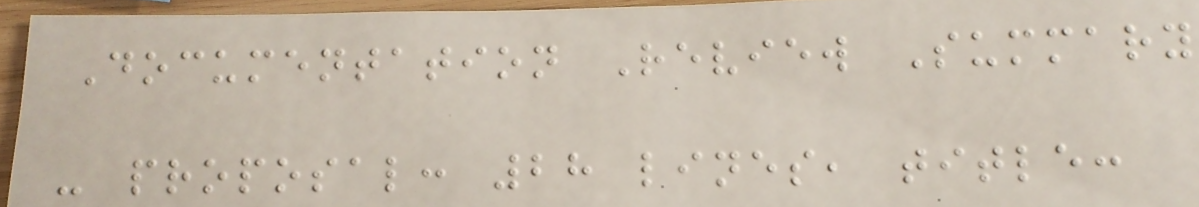Documentation Review Summary
- proposal: 28 lines, title:
